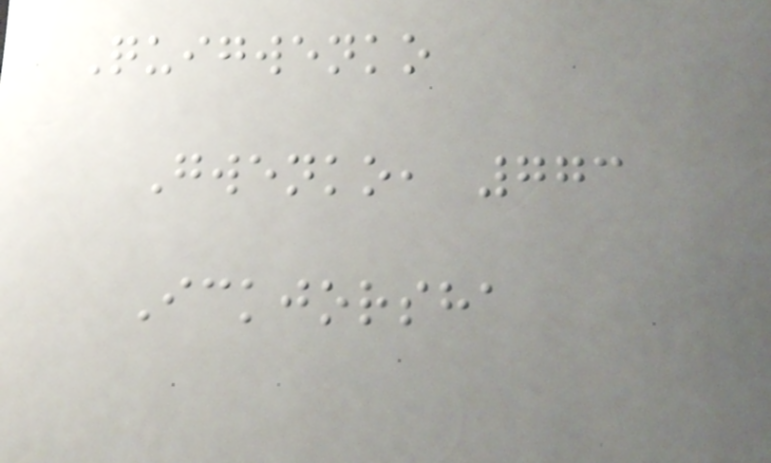Quigwenko
Gwenko, 773
Ickjorsha
